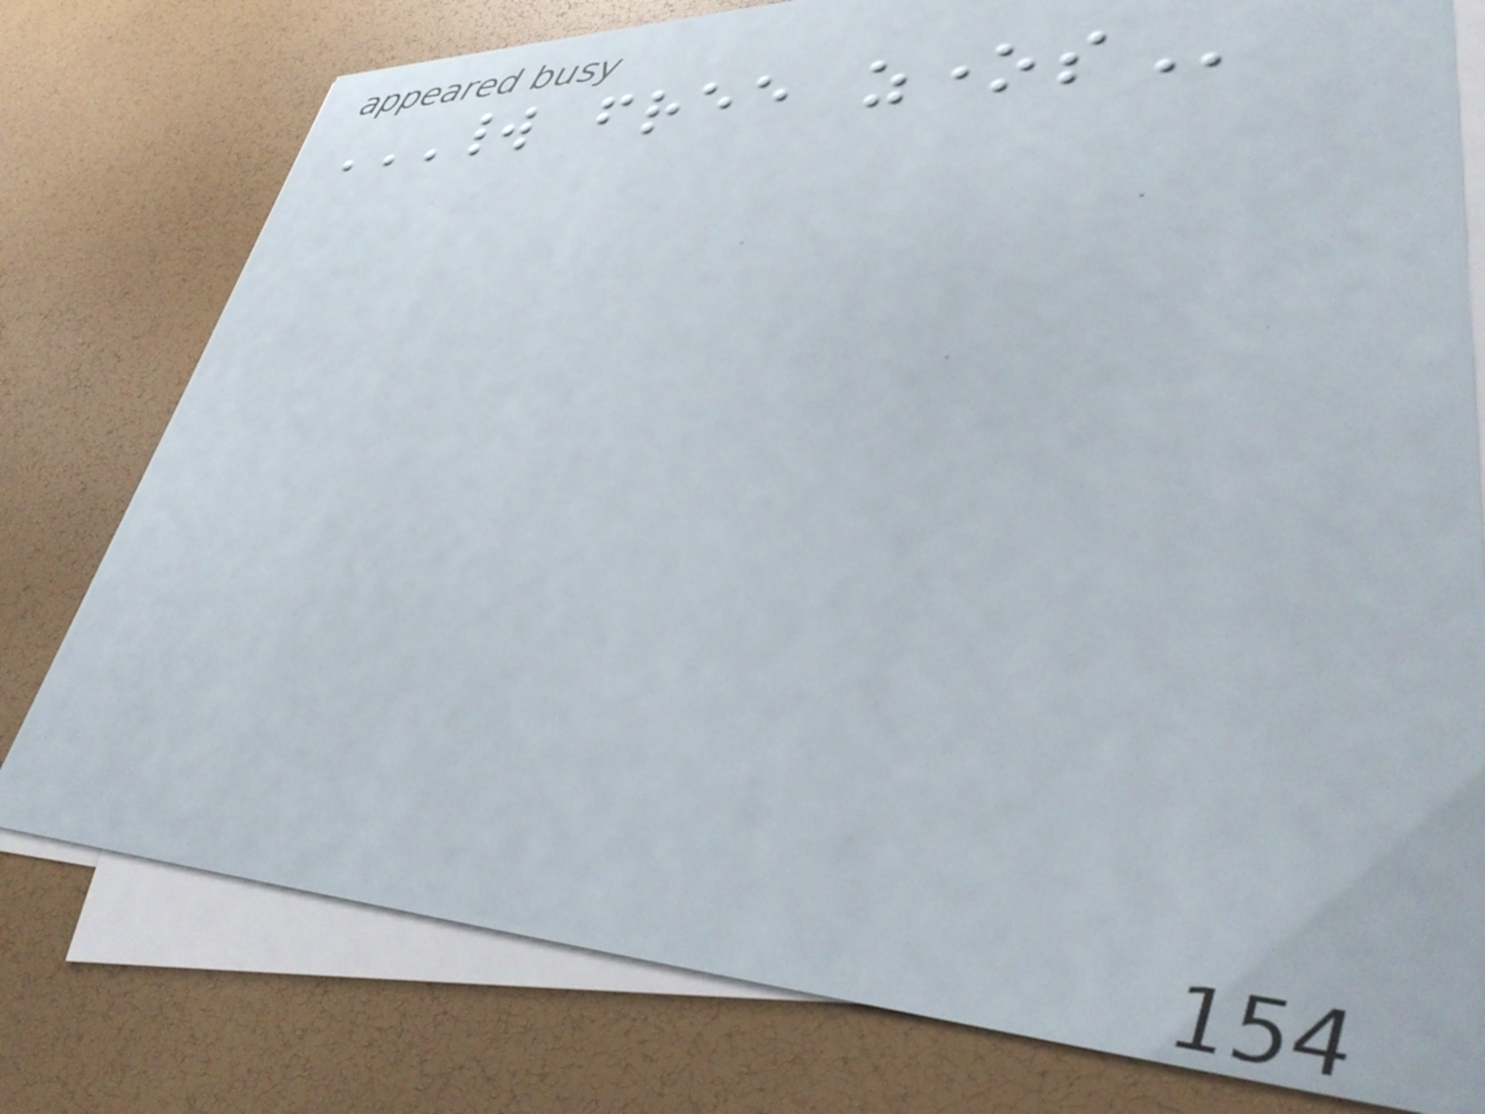WORLD FREE ZONES
